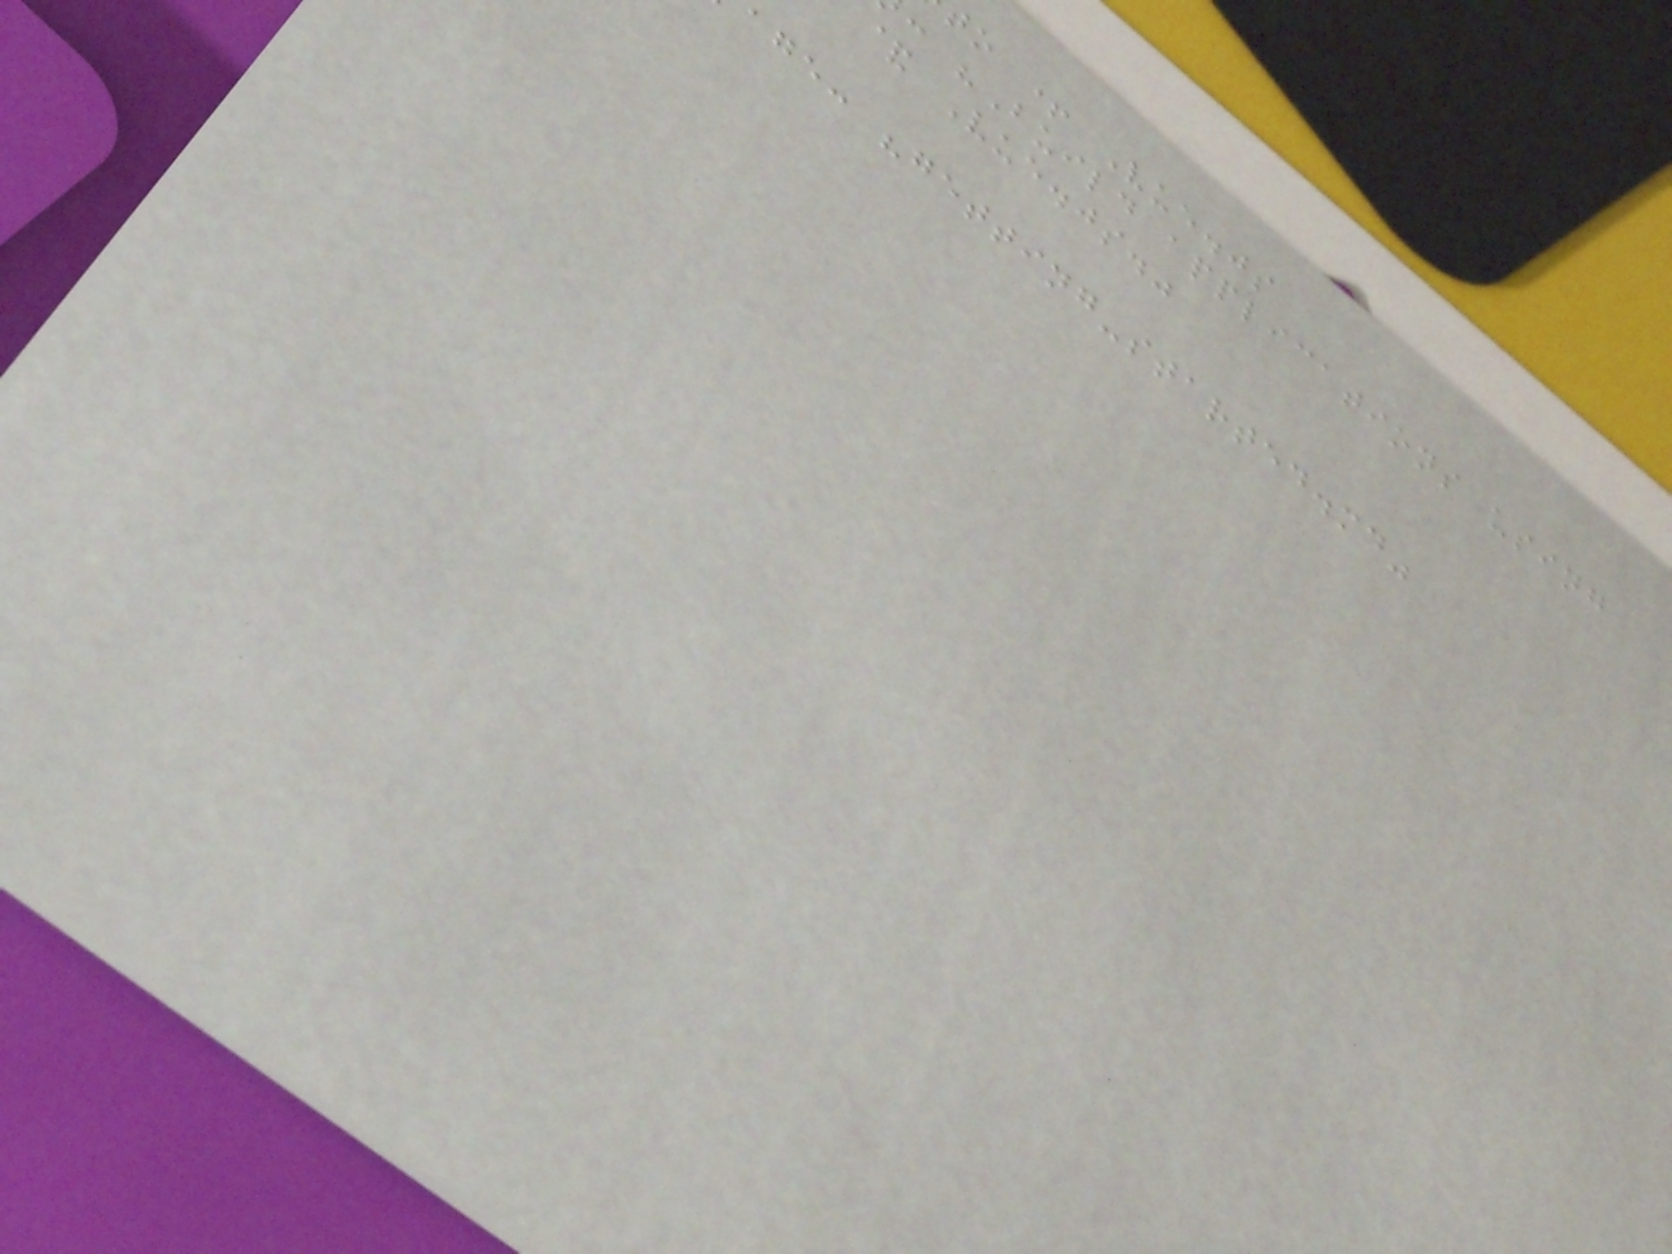to + Vue.js
: "Build applications using
& Vue.js."
age: "getting-started.md"
